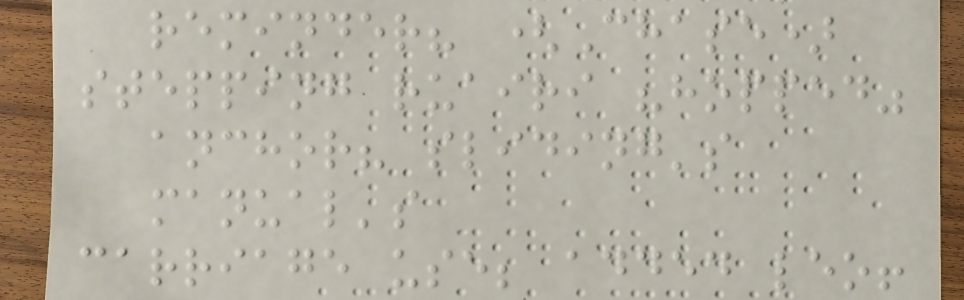reminder? (Chase)
stepping ruairi "hopped"
anchor? sliding's
manual's
carriage use; added leo!
